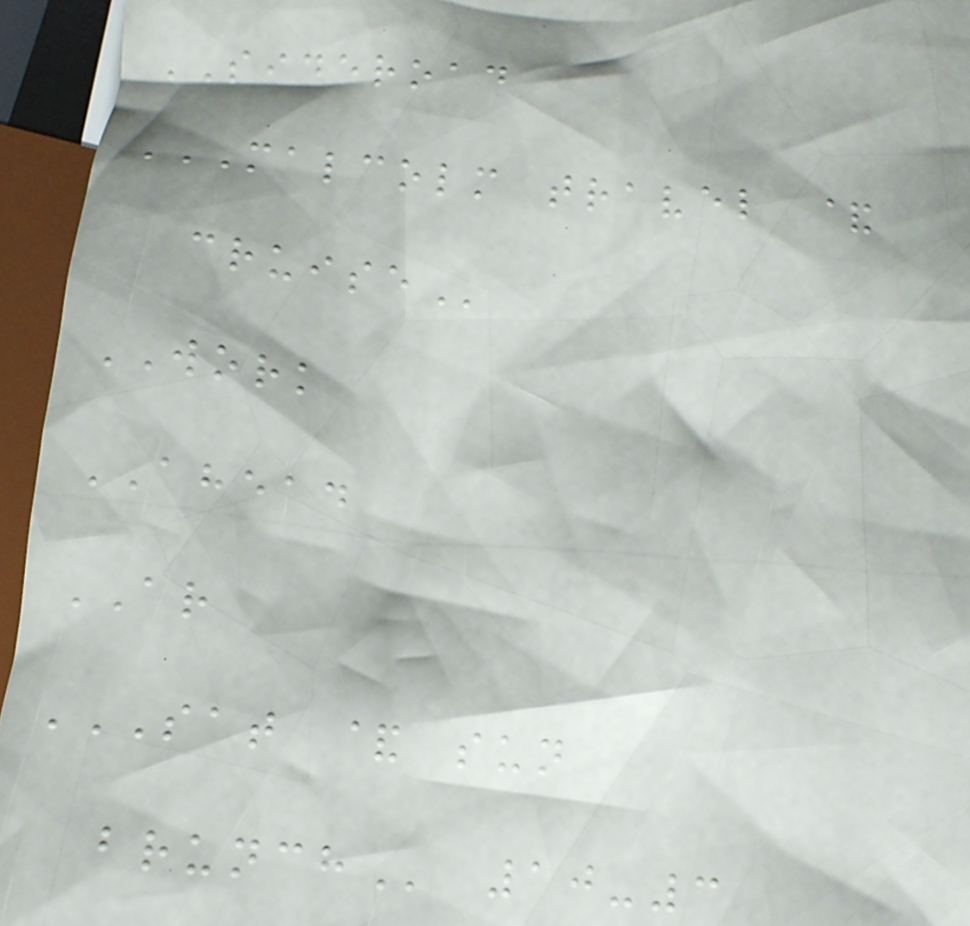SIDEROAD
MALCOLM TRAVEL &
CRUISE
WORK
AHEAD
AR
SAT & SUN
BRUNCH 10-3
